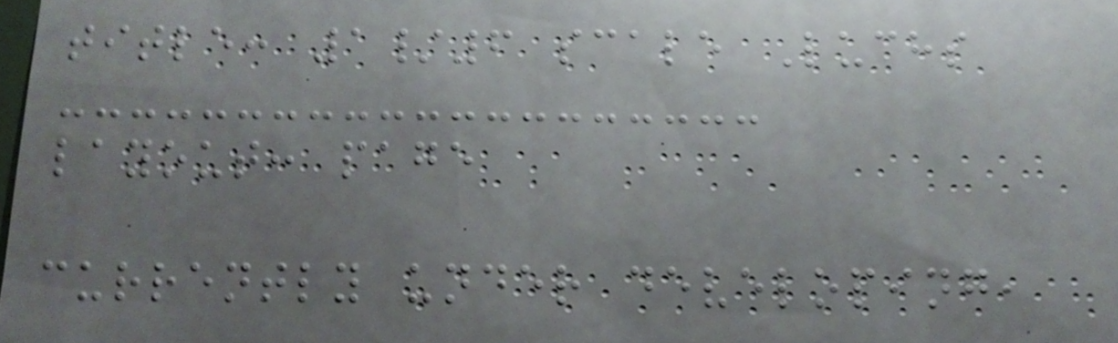title: 1/6 scale Luchs
layout: page
currently under developing,
